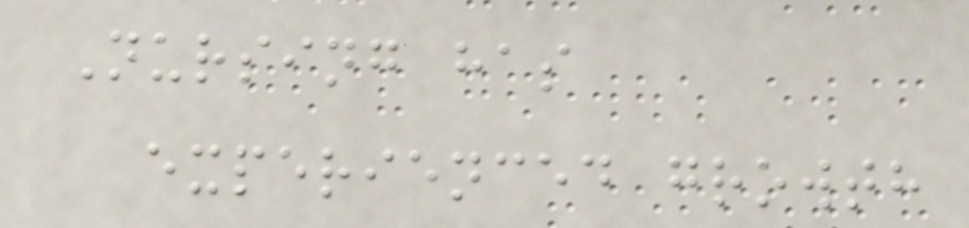Nursing has
experienced growth
